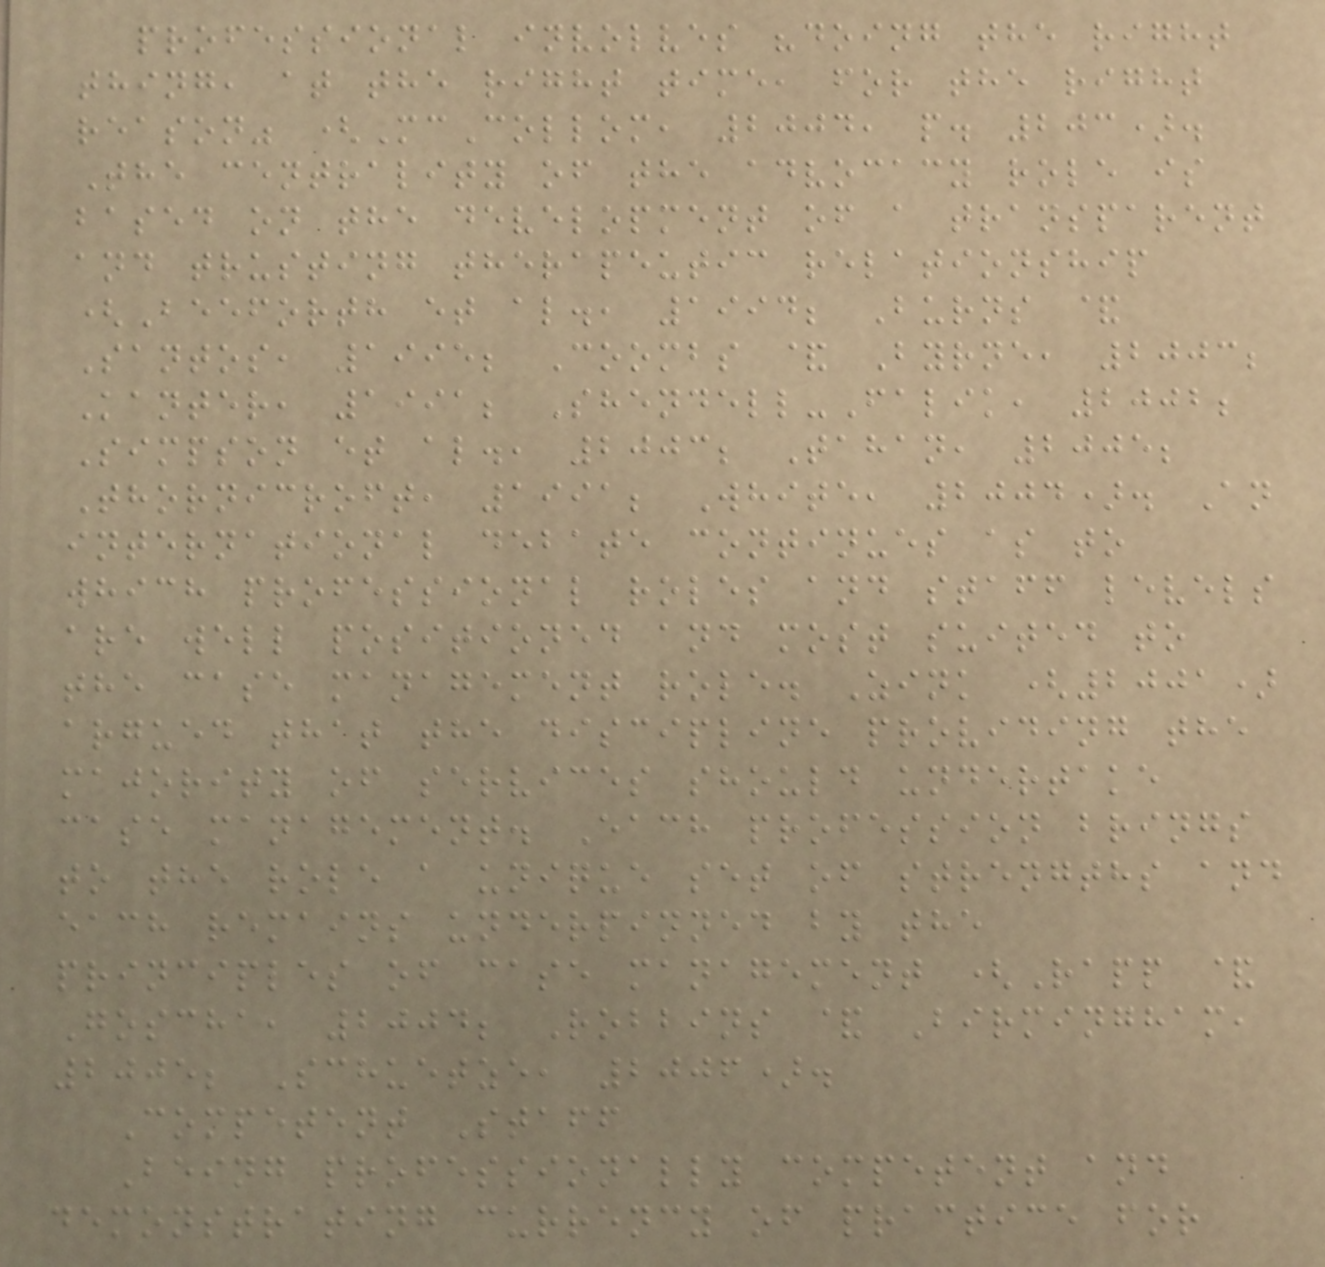professional involves "doing the right
thing, at the right time, for the right
reason" (McCollom, 2004, p. 203).
The centrality of the advocacy role is
based on the development of a transparent
and trusting therapeutic relationship
(Beeforth et al., 1994; Burns &
Santos, 1995; Coombs & Byrne, 2003;
Kanter, 1991; Shendell-Falik, 2002;
Simpson et al., 2003; Tahan, 2005;
Thornicroft, 1991; White, 2004). An
international debate continues as to
which professional roles and staff levels
are well positioned and most suited to
the case management role. Zink (2001)
argued that the discipline providing the
majority of services should undertake
case management. Each profession brings
to the role a unique set of strengths and
each remains underpinned by the
principles of case management (Rapp &
Goscha, 2004; Robbins & Birmingham,
2005; Schuetze, 2006).
Competent Staff
Being professionally competent and
demonstrating currency of practice for
